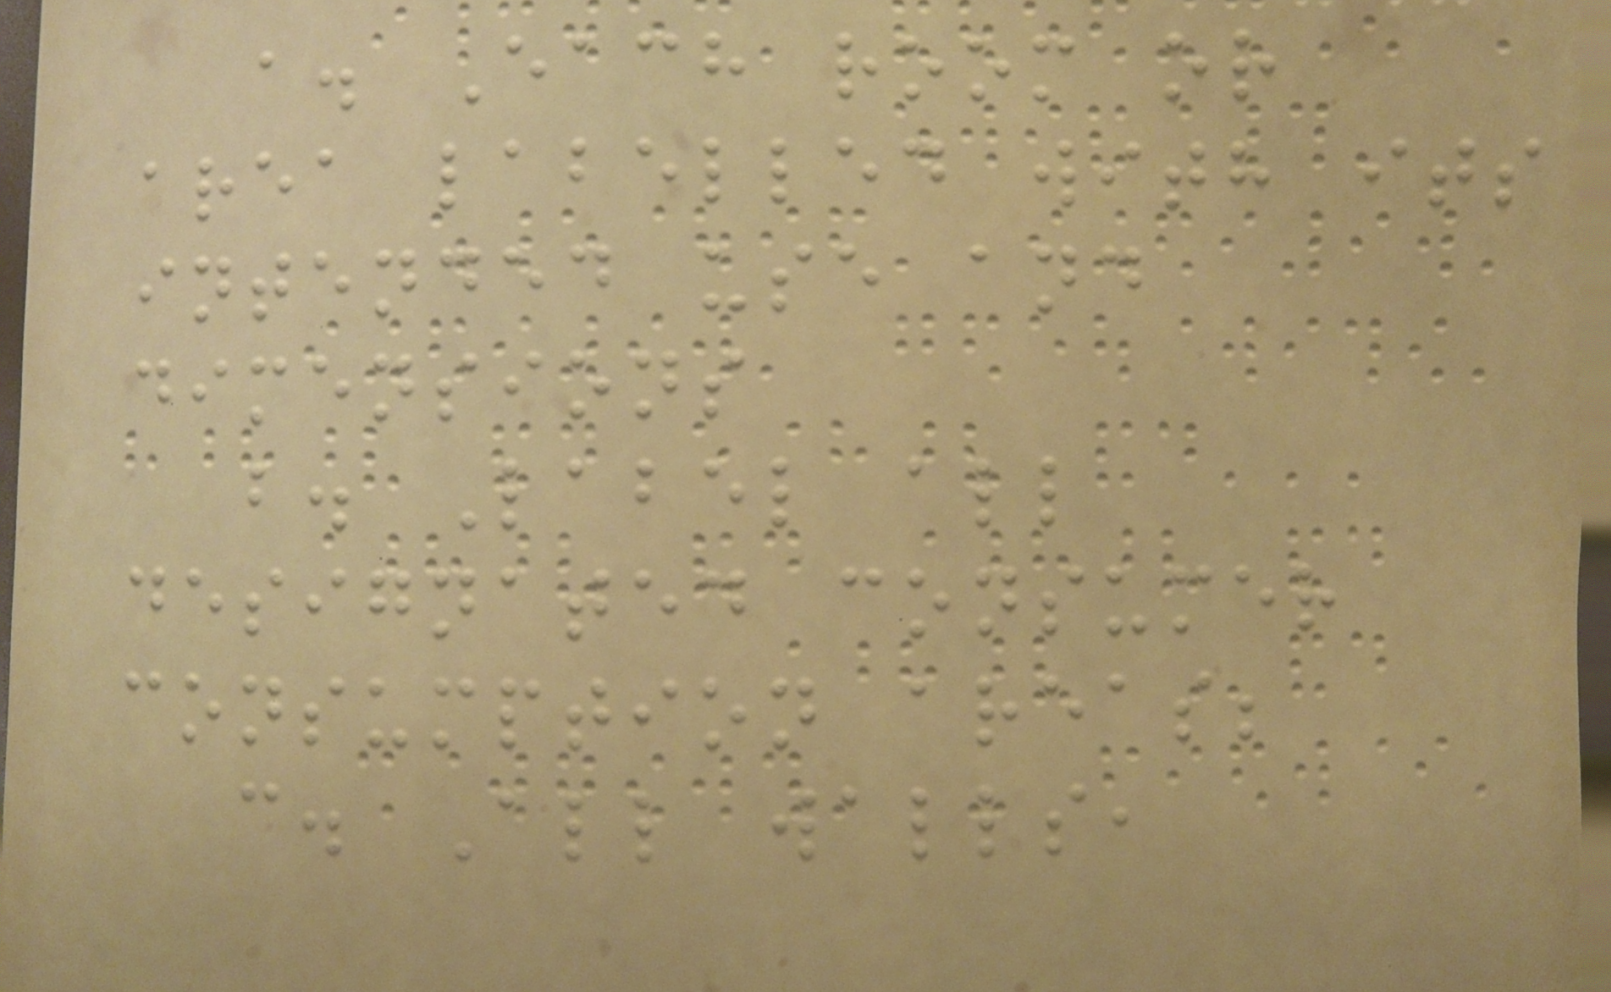a. Each room or
area labelled with its
intended use and
dimensions
b. Label all
designated consumer
consumption areas;
c. All walls,
